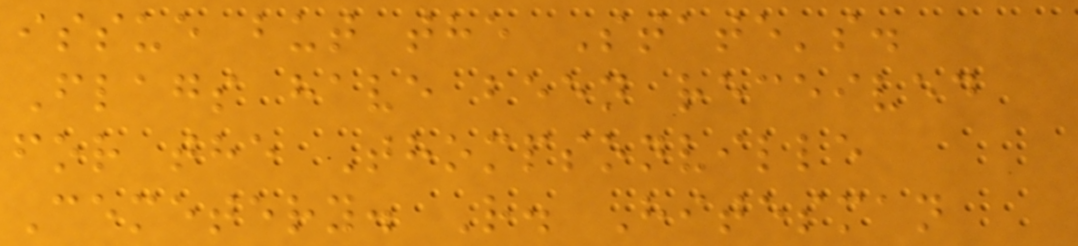issue but the State's.
Flags have been received
for the Thompsonville
Cemetery. R. Hitesman
